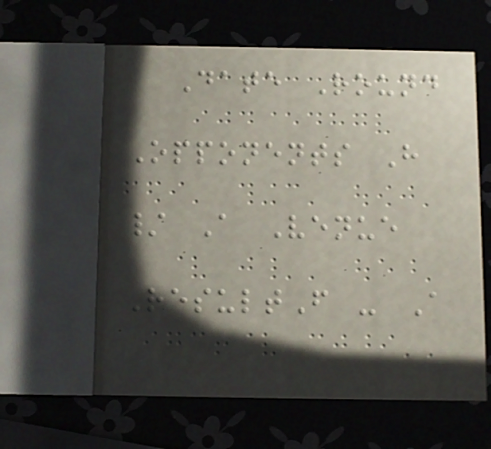Date Round
Opponents H
/ A Venue
ResultF - A
